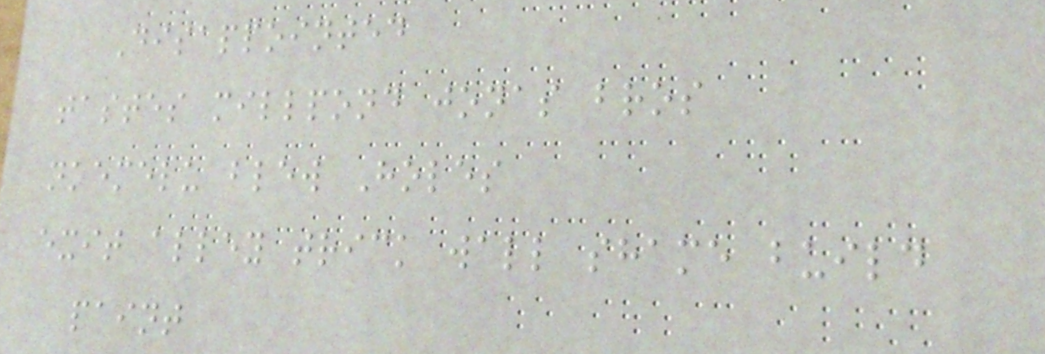Disappointed
tastes millpond jonas bros
nkemelu blew Holes
exit alley trick wall shame build
paint
